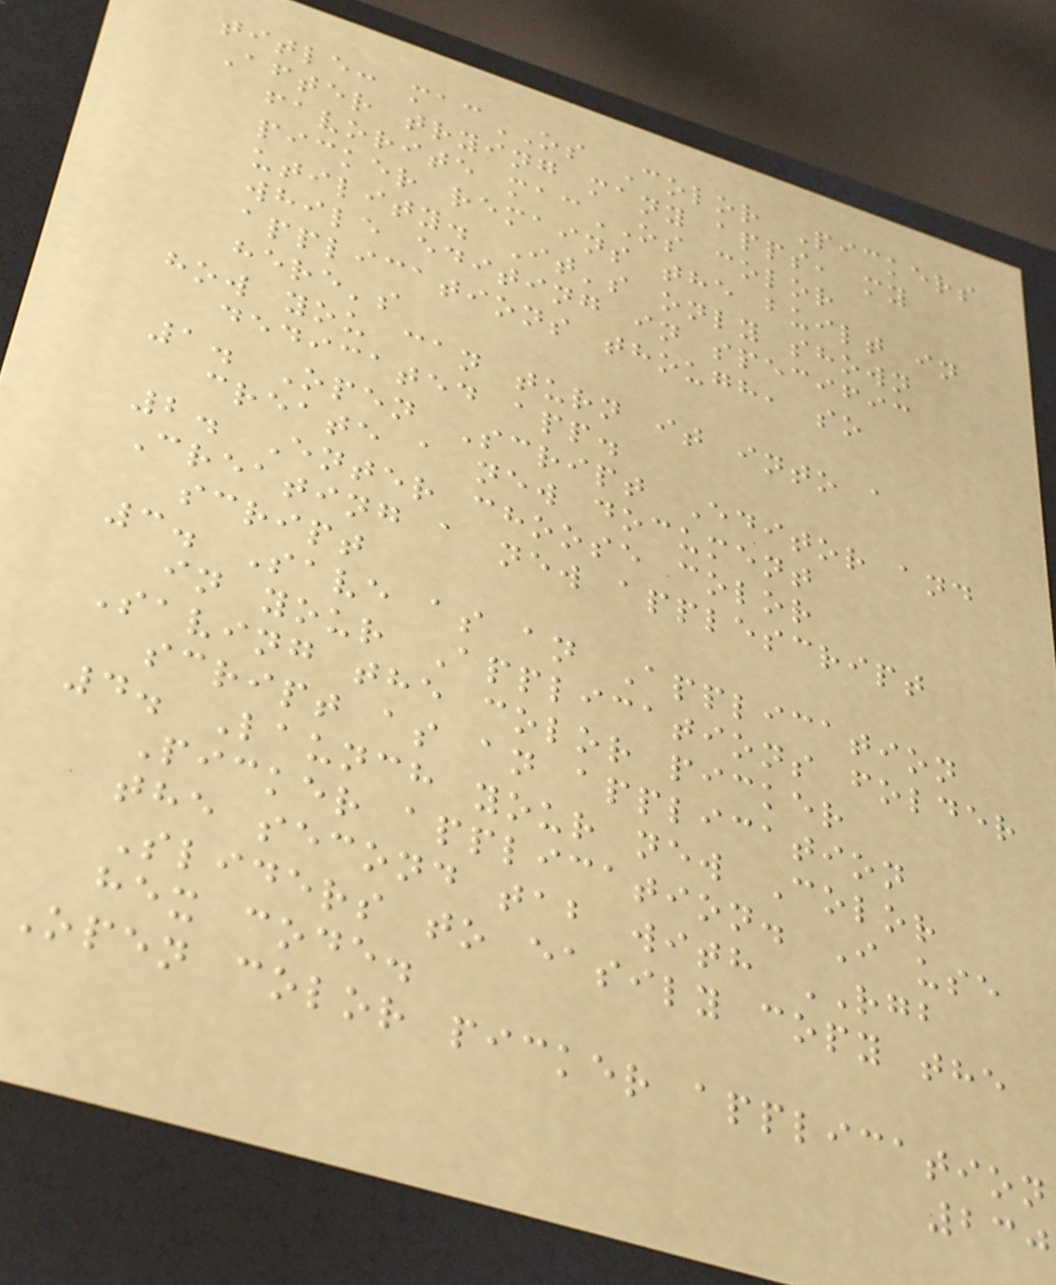title: macOS Color Pickers
After trying many apps, my
favorite macOS color
picker remains the built in
utility. It's only shown
while editing in specific
applications though, so
here's
how you can turn it into a
dedicated app.
1. Open Script Editor and
create a new document
2. Enter choose color
Creating a new applescript
script
3. Save as an Application
in your Applications folder
Saving the color picker
script as an application
4. Launch your new Color
Picker application. I use
the second tab with RGB
Sliders to easily copy the
hex code.
Open color picker application
230
